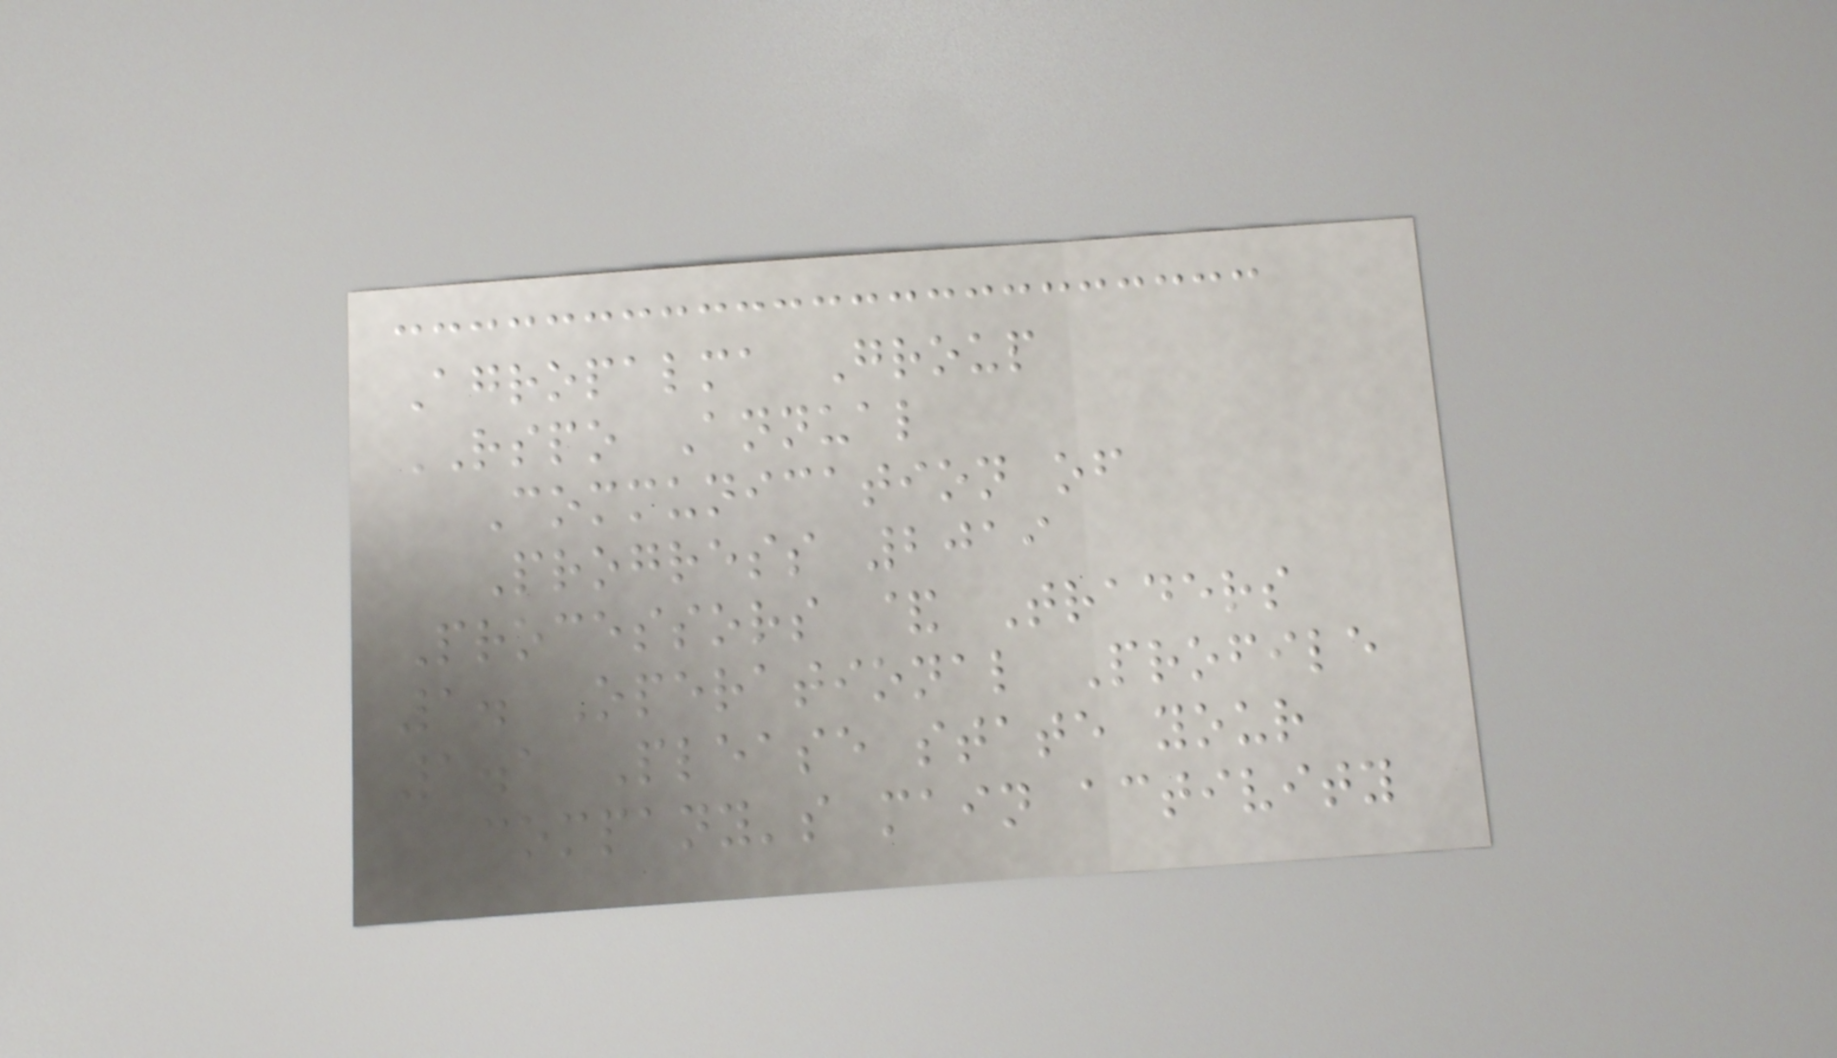Agropalma Group
RSPO Annual
Communication of
Progress 2019
Processors & Traders
1. Operational Profile
1.1 Please state your
company's main activity
